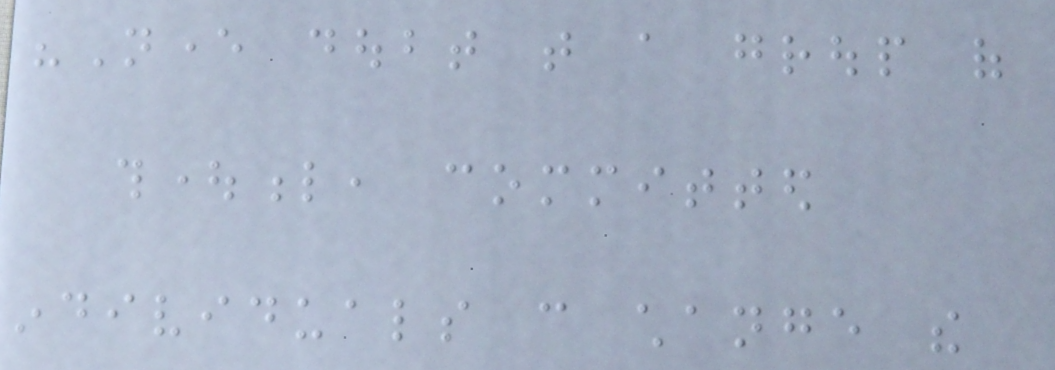"Never doubt that a group of
thoughtful, committed
individuals can change the
